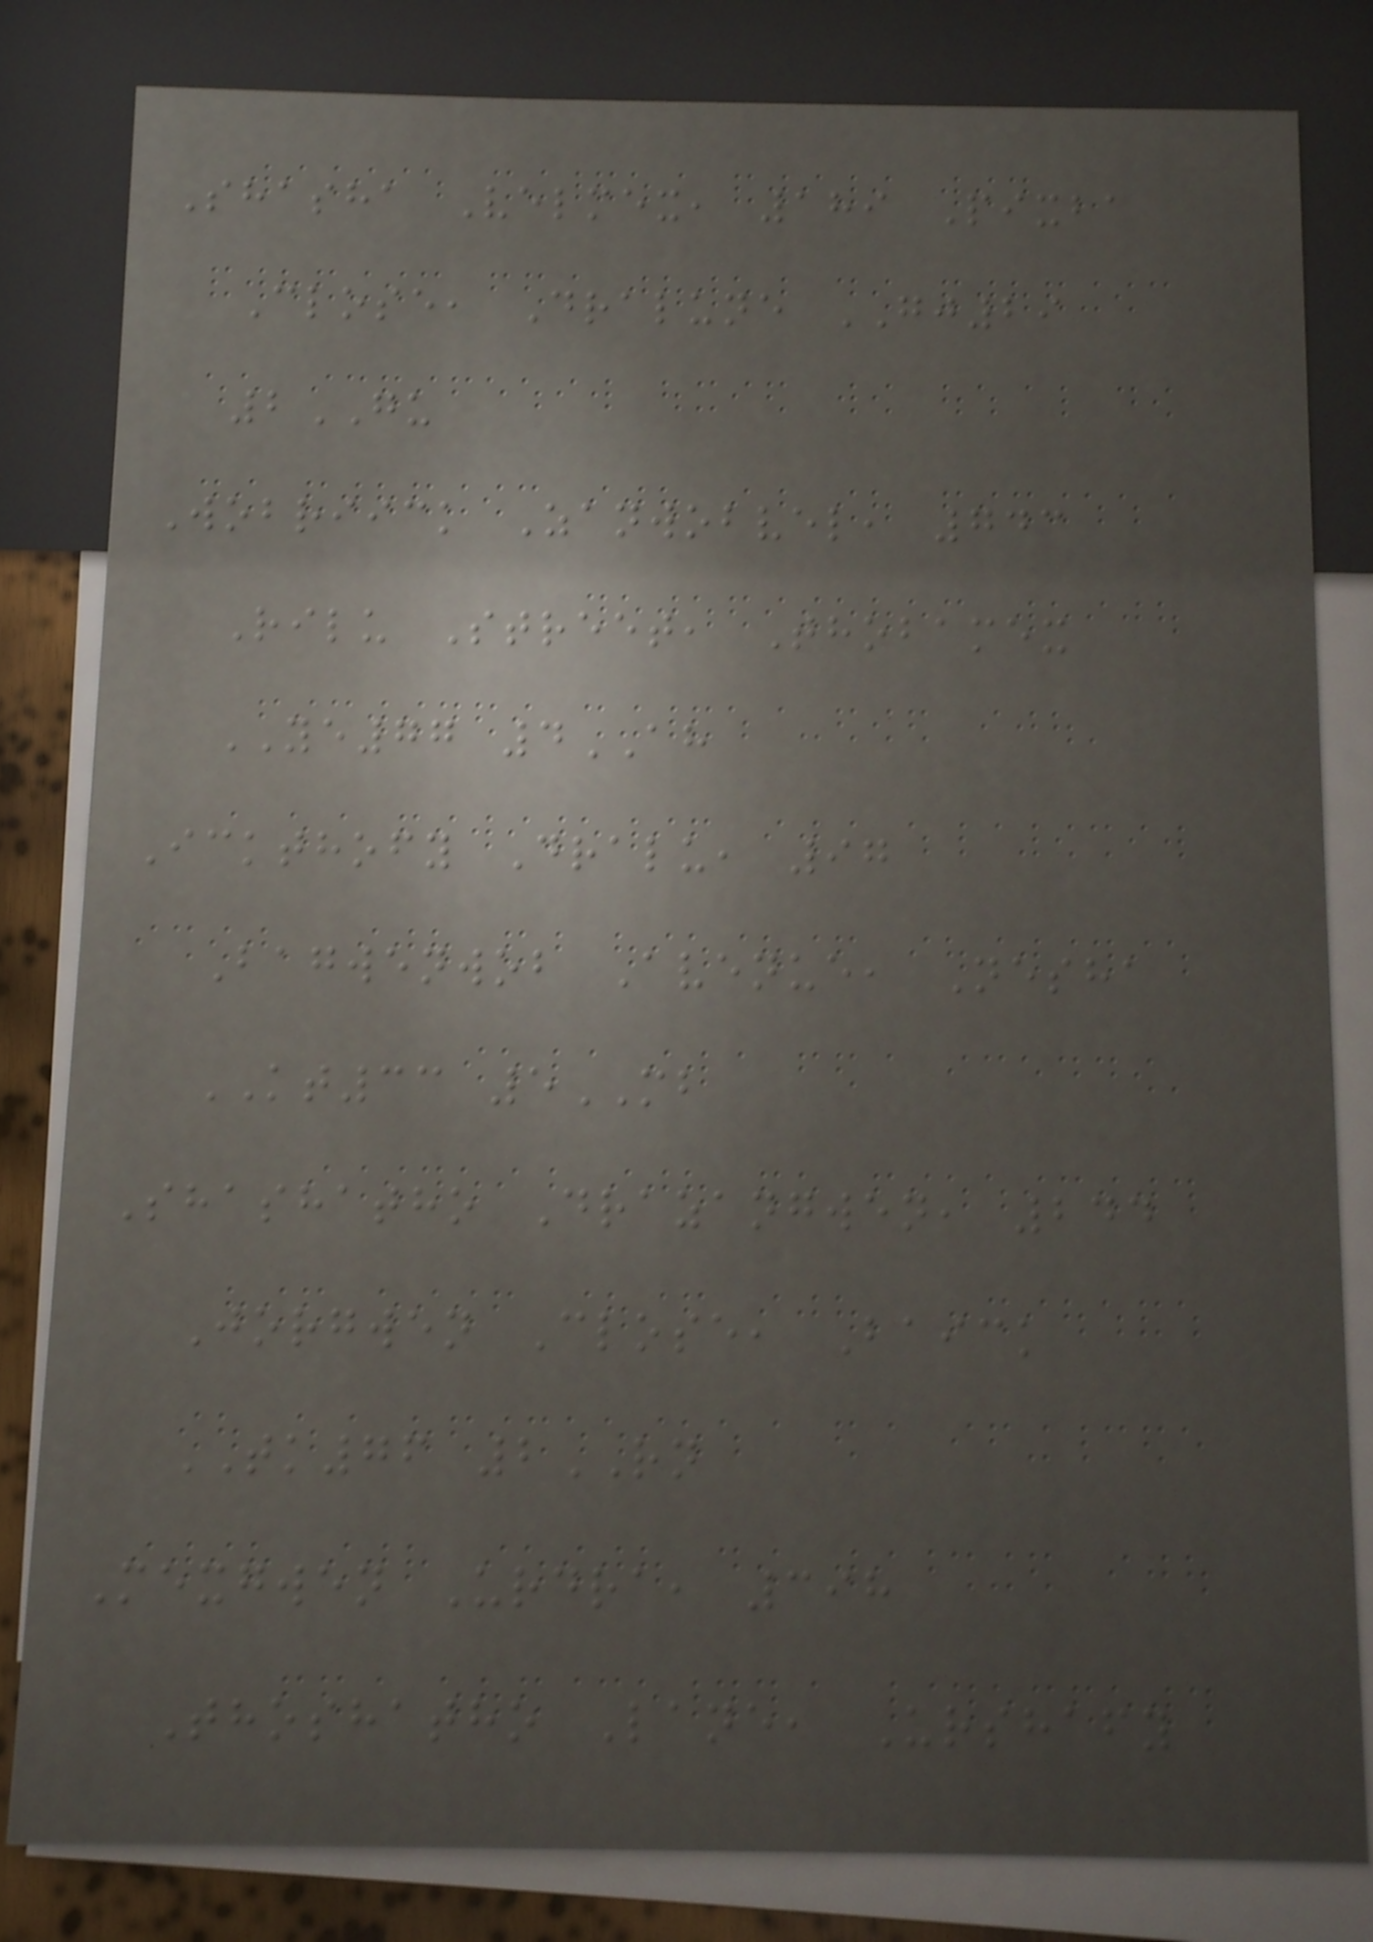Shasha Velmex, 189 Pixba
Close, Dralune GJ29
2GU
Wobriick Zanwobvel, 743
Rilu Street, Thobamex
YE77 4AH
Ickthofy Dralu, 97
Bagwenwob Avenue, Nesha
KT33 5MB
Shashatho Drazangwen, 244
Jorgwen Close, Baick
TK76 2RN
Mexgwen Urdra, 398
Thoshatho Lane, Urshafy
